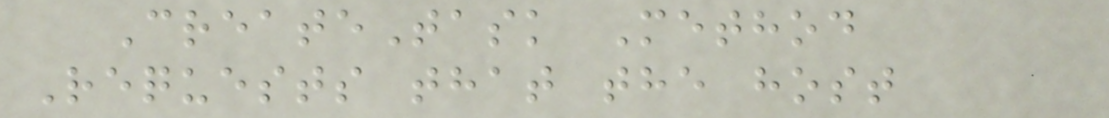CreateTask Method
Requests that the host
